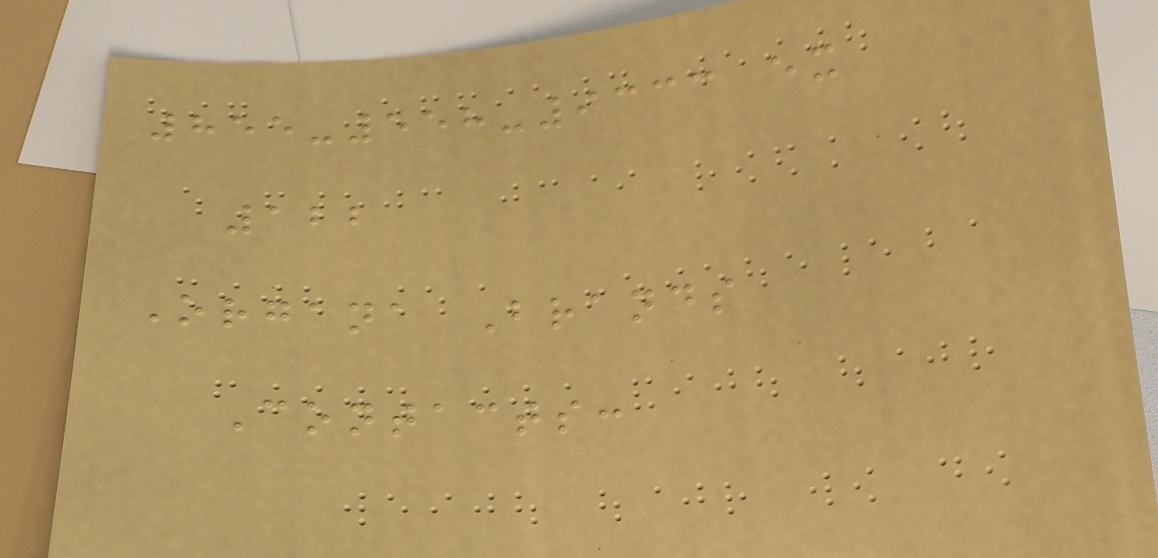855-558-9333 ex
122
Organa Brands
Contacts:
